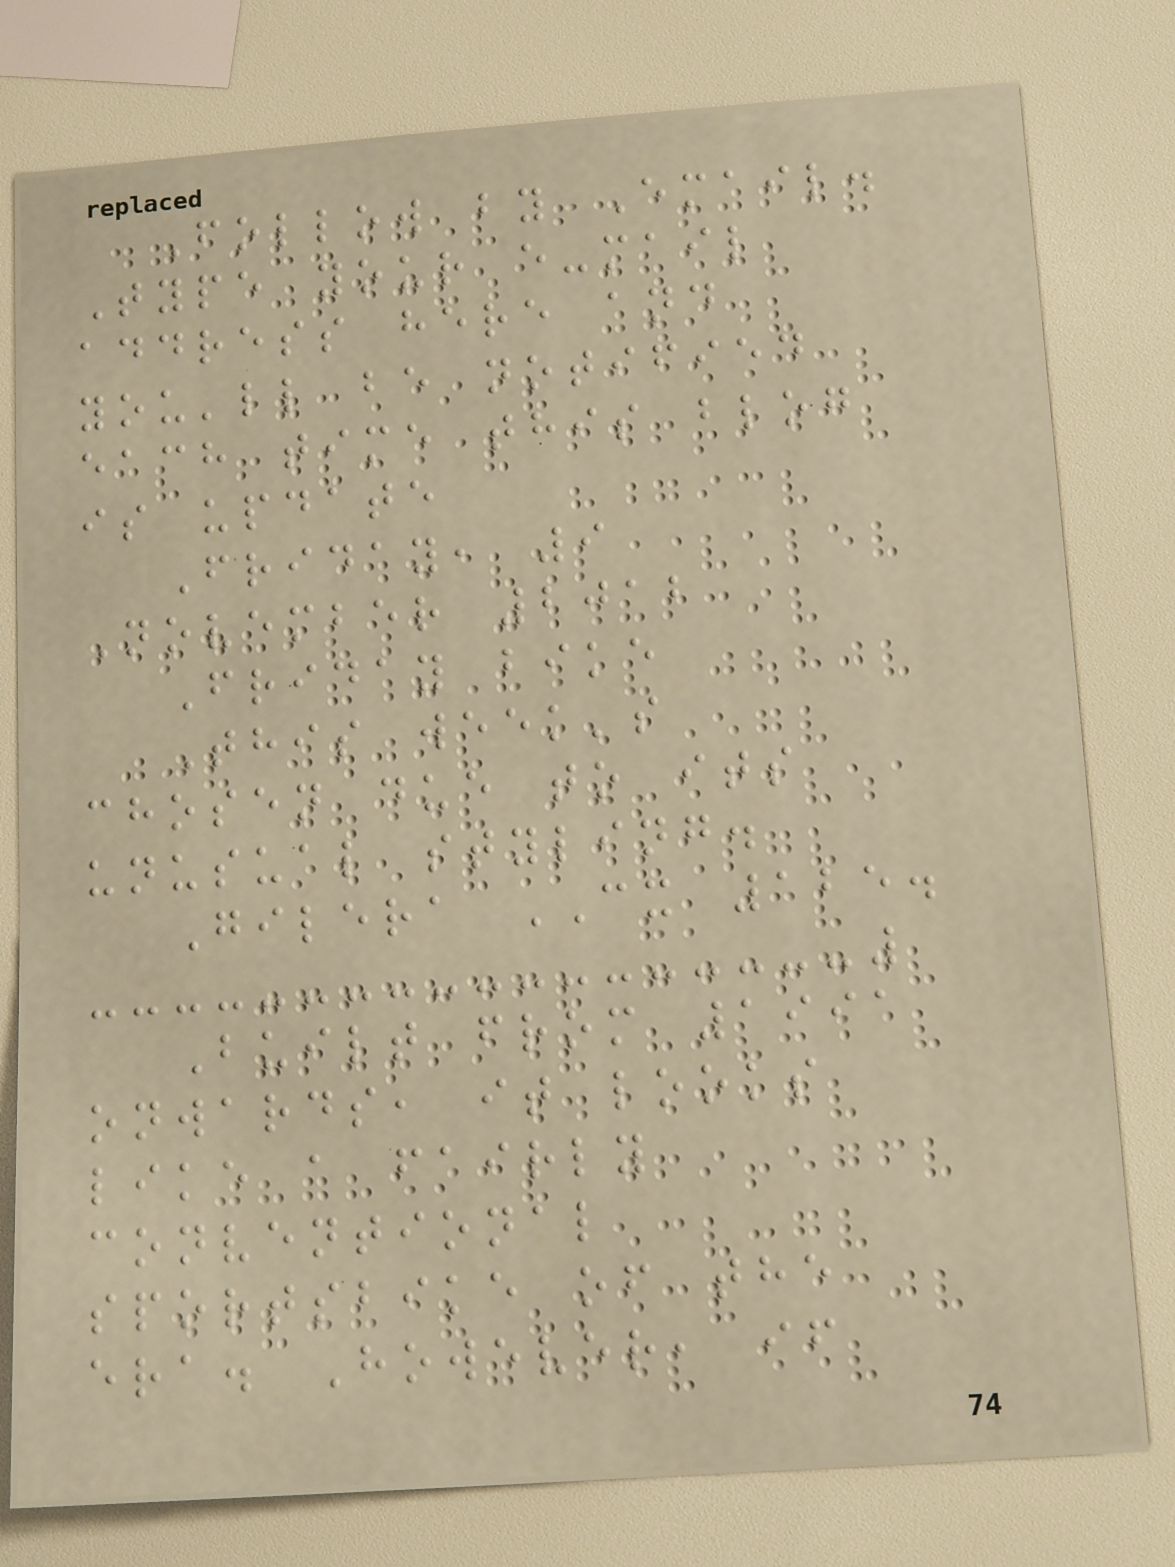Follow by Email.
Type your e-mail
address here and
you'll be notified
each time this blog
is update
Friday, 9
November 2012
Friday bike
This week's
chosen due to its
unusual styling.
Gilera CX 125.
Built from 1991
onwards, it looks
like a fairly
conventional
sportsbike of the
era. However, if
